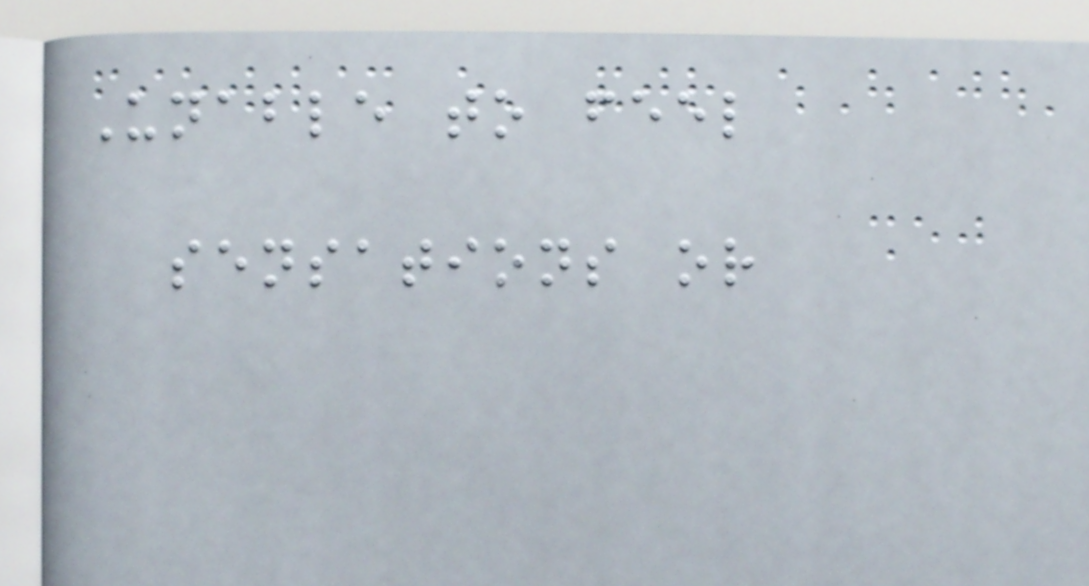Unable to feel
sensations or
